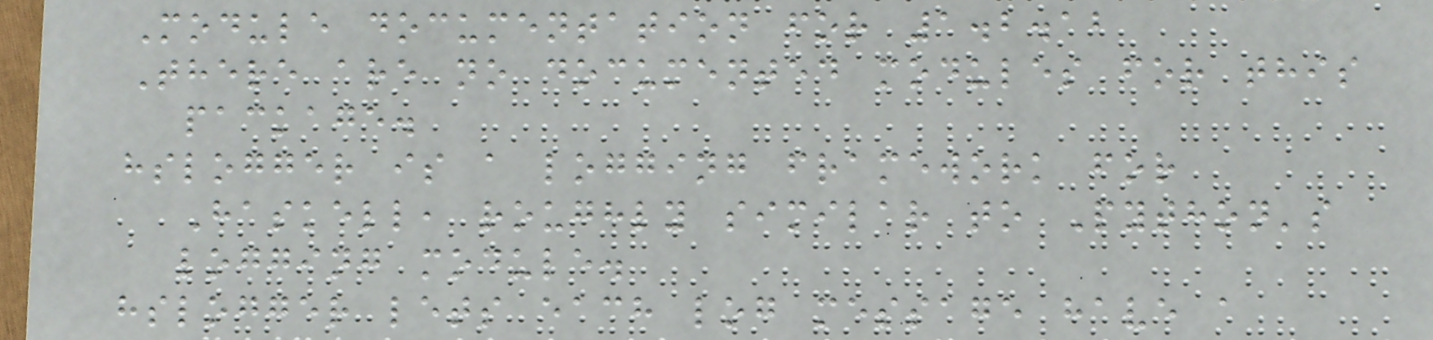Module documentation for 1.2.12
There are no documented modules for this
package.
hslogger is a logging framework for
Haskell, roughly similar to Python's
logging module.
hslogger lets each log message have a
